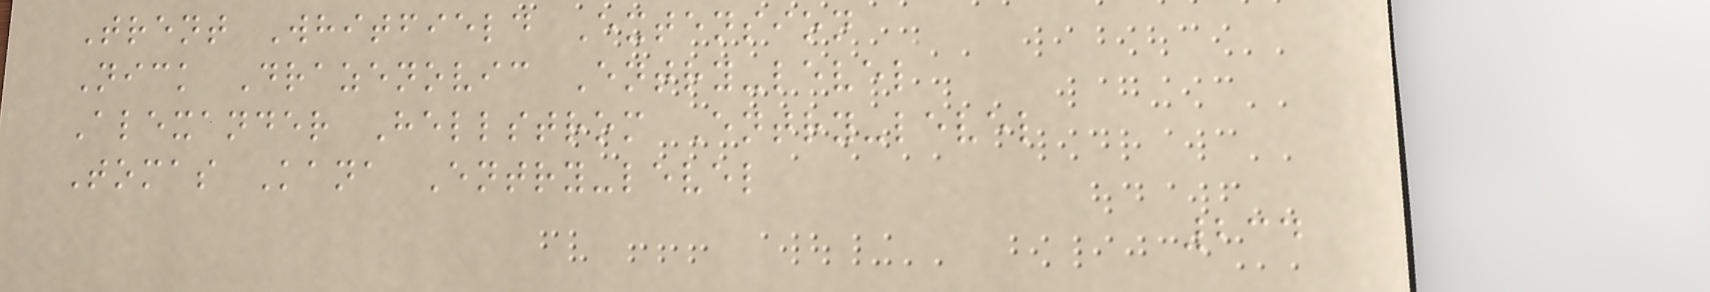Trent Whitfield Extension
Nick Drazenovic Entry-level
Alexander Hellstrom Entry-level
Tomas Kana Entry-level
234
